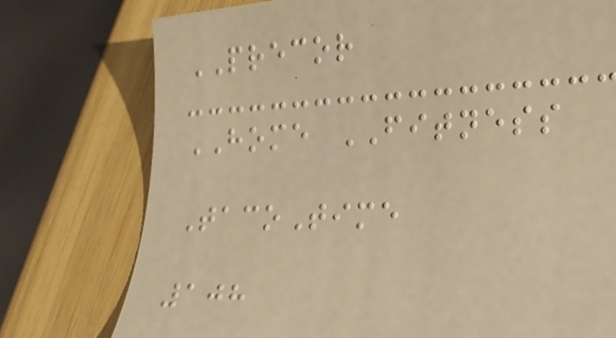PRECOR
HOME FITNESS
TacoTime
108
